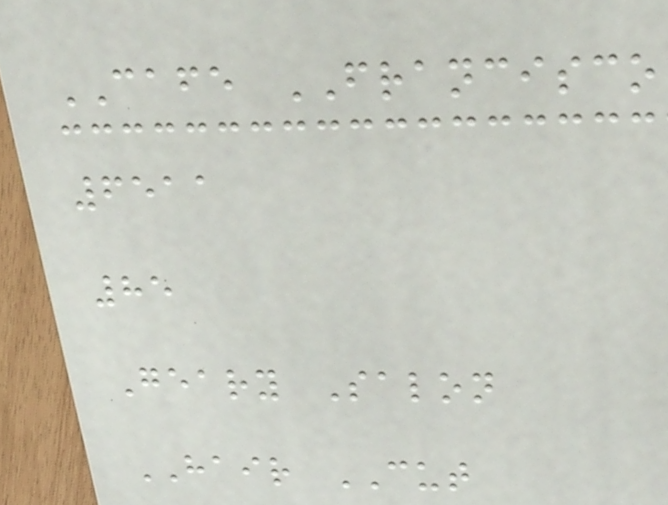CAFE FRANCISCO
6511
85
Geary Salon
HAIR CUT
